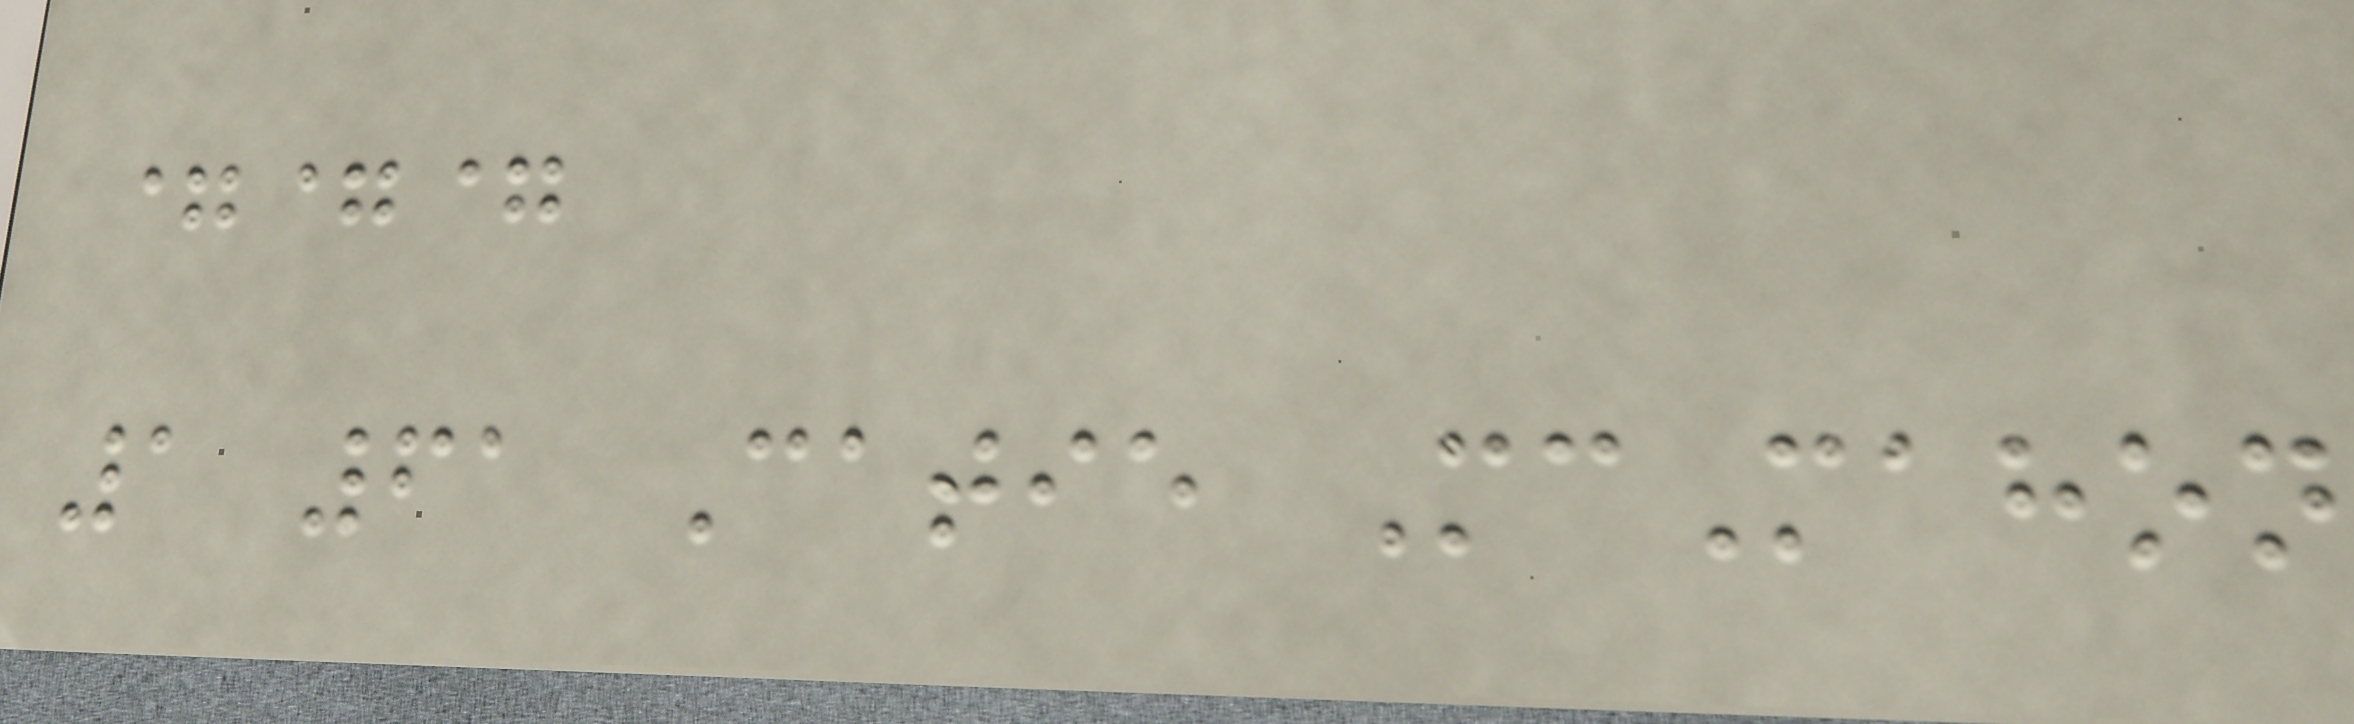===
1 61 Catie McMahon
